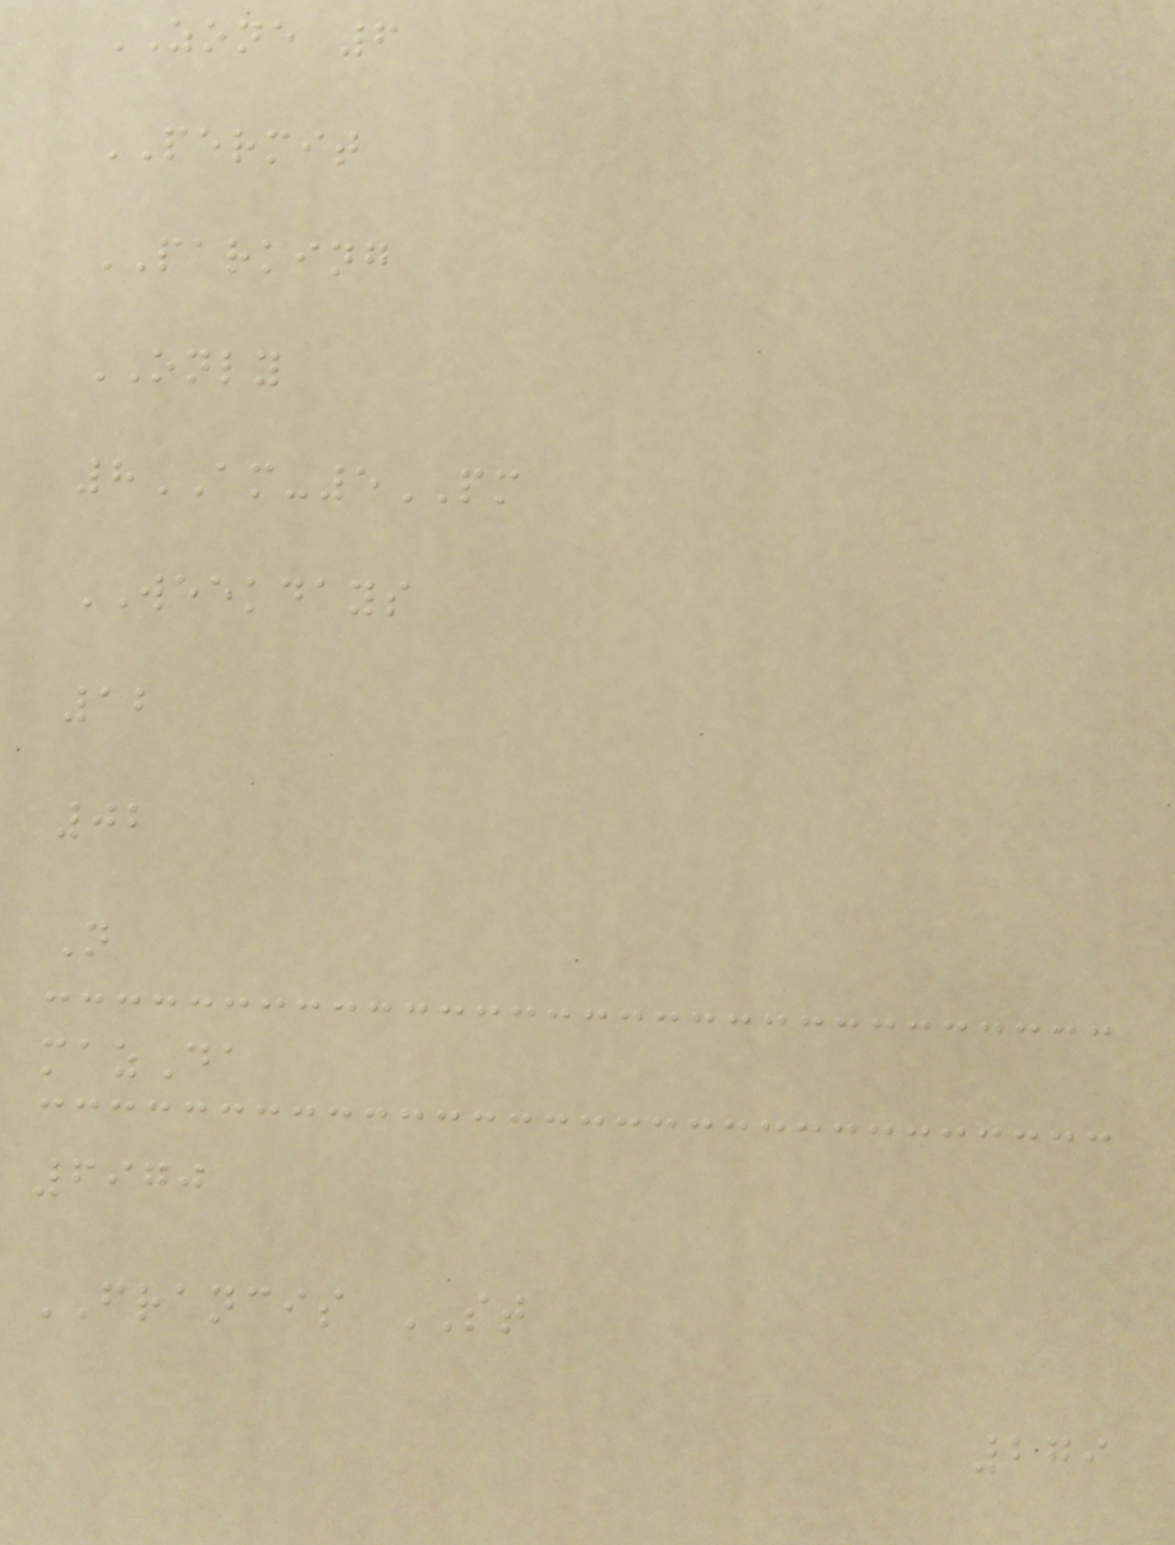ZONE 6
PERMIT
PARKING
ONLY
8AM-5PM
WEEKDAYS
12
02
N
mazDa
6970
FRANCIS ST
279
